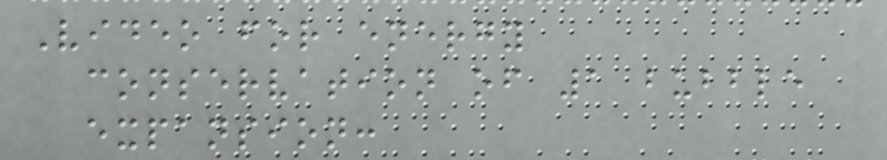Video for energy
conservation of 1 bubble
expansion:
